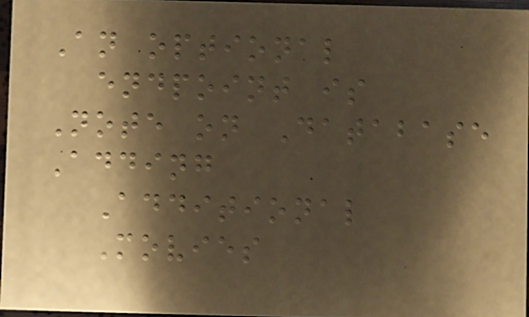An optional
endpoint is
Note on Database
Adding
Additional
Movies
